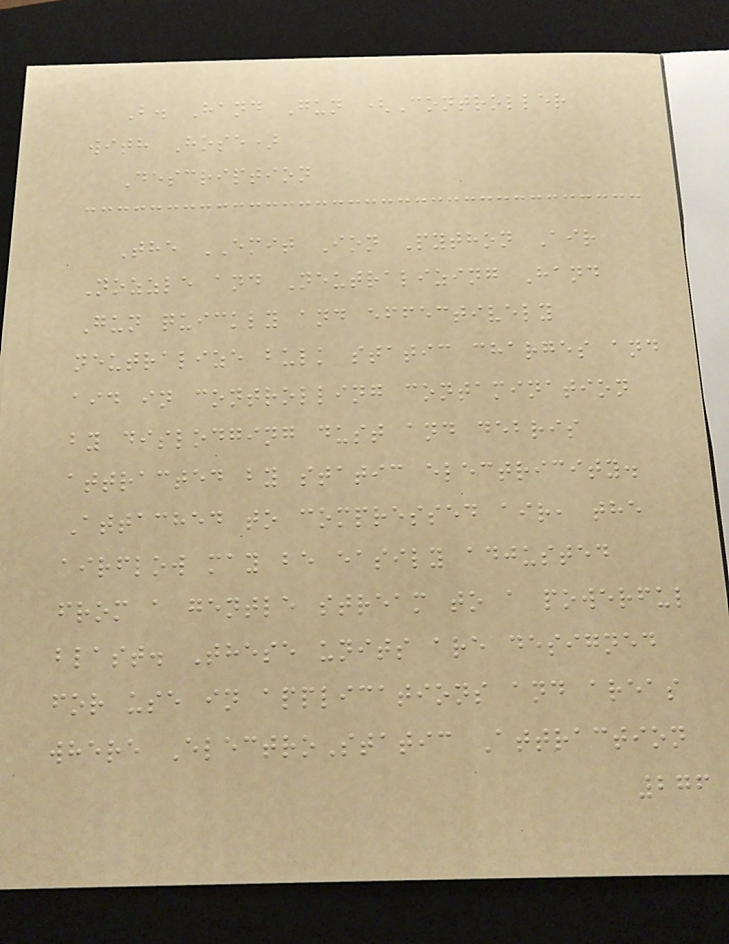B. Hand Gun (Controller
with Hose)
Description
The EMIT Ion Python Air
Nozzle and Neutralizing Hand
Gun quickly and effectively
neutralize bulk static charges and
aid in controlling contamination
by dislodging dust and debris
attracted by static electricity.
Attached to compressed air, the
airflow may be easily adjusted
from a gentle stream to a powerful
blast. These units are designed
for use in applications and areas
where ElectroStatic Attraction
276
